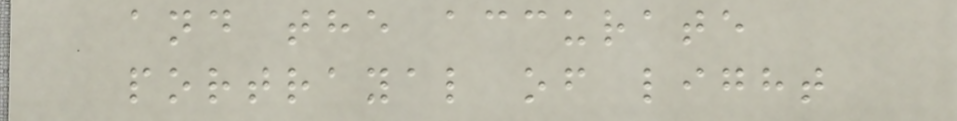and the accurate
portrayal of light
